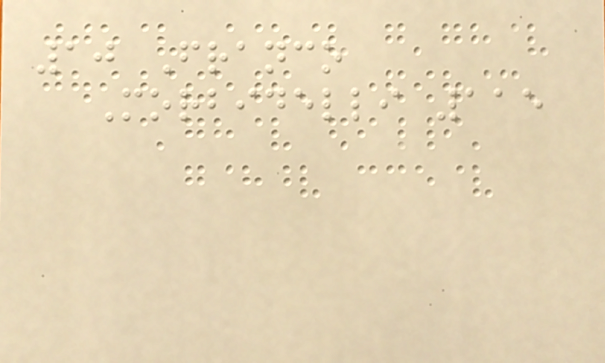10 Franco
Morbidelli 115
